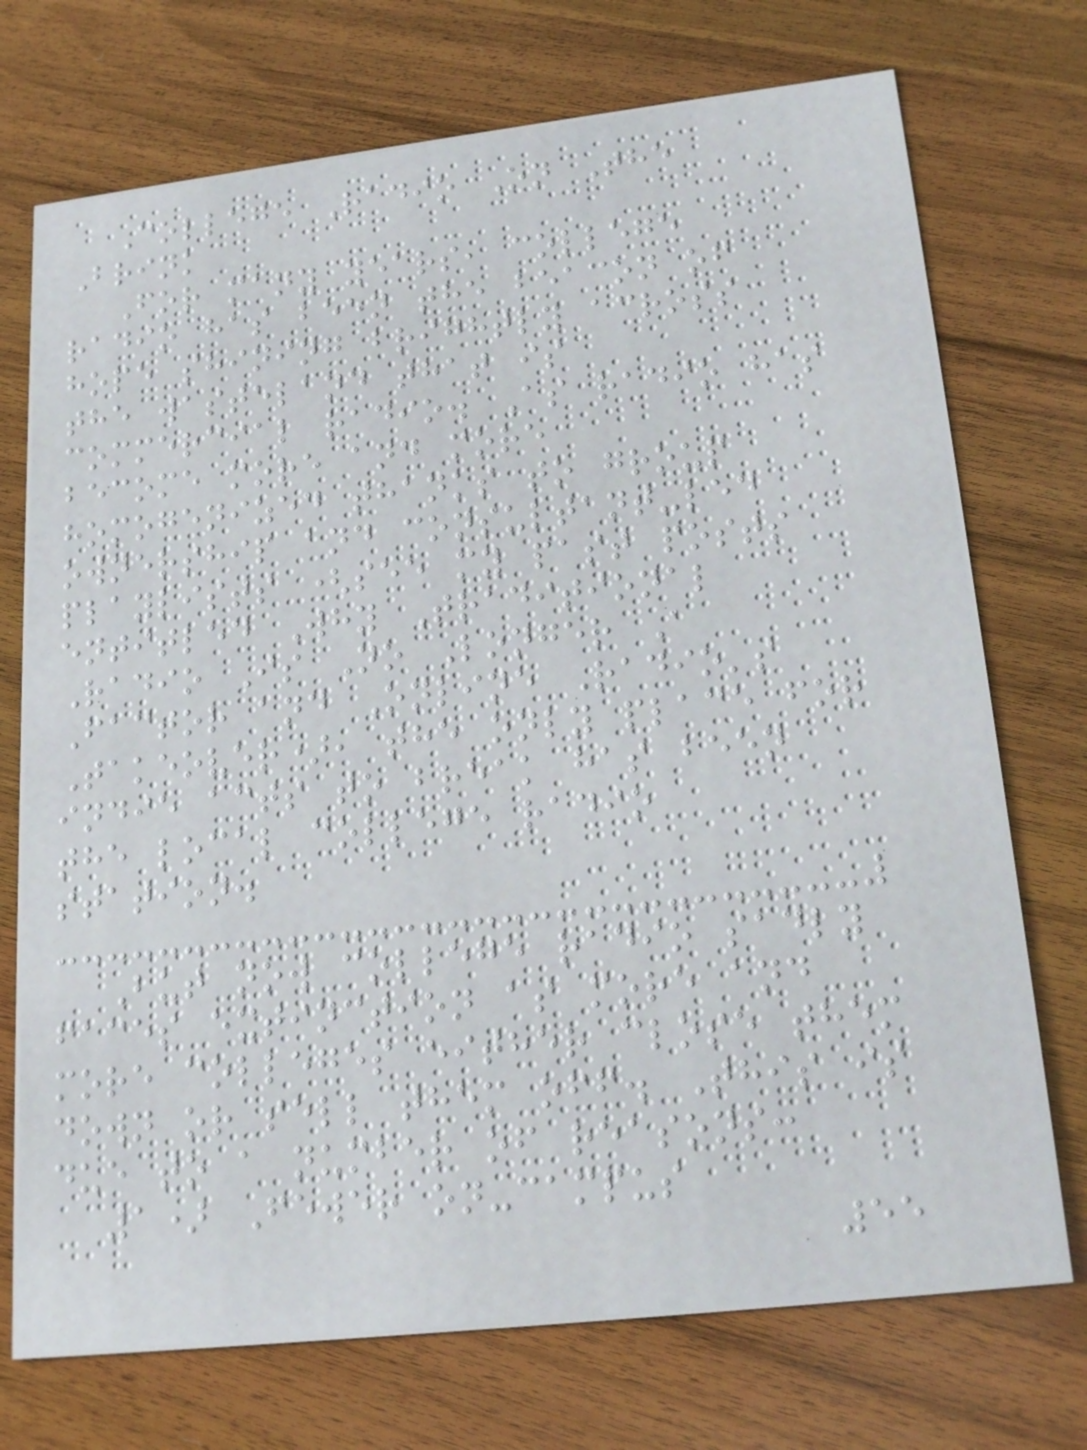College Radio On The
Brink
For many years, college
radio has been the beacon of
hope shining brightly across
the wasteland that is
commercial radio. As radio has
become more and more
homogenized thanks to group
ownership and consultant-led
playlists (see my past posts
entitled Why Traditional
Radio Is No Longer A
Factor and Online Radio's
Takeover), the only place for
indie acts to break has been
the local college radio
station.
But now college radio sadly
faces extinction as more and
more colleges either close them
down or sell them off. This is
due to a number of reasons:
1) Fewer on-campus
55
